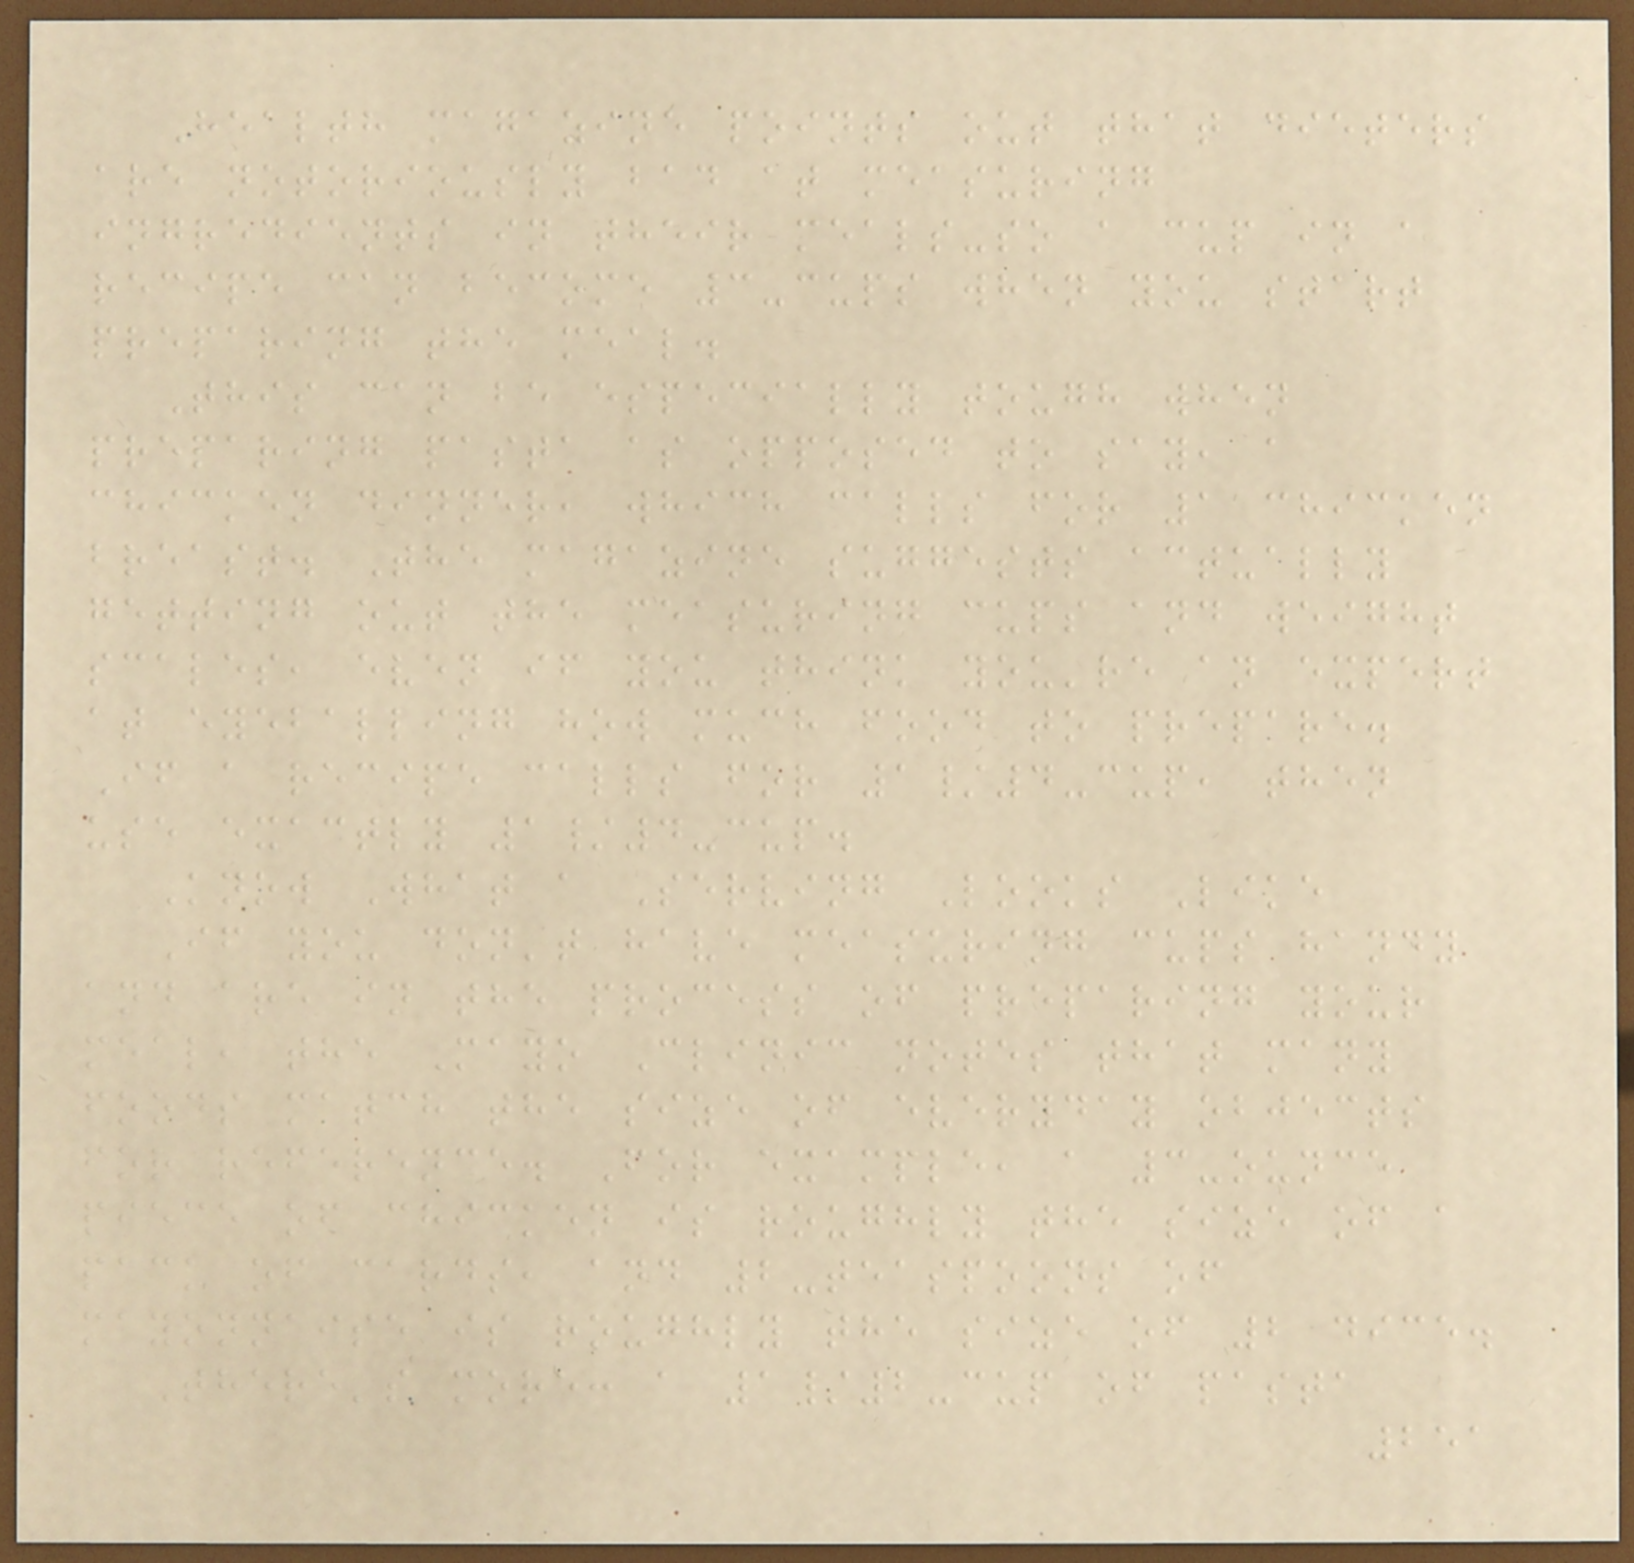Health magazine points out that dieters
are notoriously bad at measuring
ingredients in their meals-so a cup in a
recipe can become 3-cups when you start
preparing the meal.
This can be especially tough when
preparing pasta as opposed to say, a
chicken dinner, which calls for 1 chicken
breast. The magazine suggests actually
getting out the measuring cups and weight
scales, even if you think you're an expert
at eyeballing how much food to prepare.
If a recipe calls for 1/4-cup, then
use exactly 1/4-cup.
Know What a Serving Looks Like
If you don't have measuring cups handy
and are in the process of preparing your
meal, the Mayo Clinic notes that many
foods match the size of everyday objects
for reference. For example, a 3-ounce
piece of chicken is roughly the size of a
pack of cards, and 2-teaspoons of
mayonnaise is roughly the size of 2 dice.
There's more: a 1/2-cup of pasta
251
